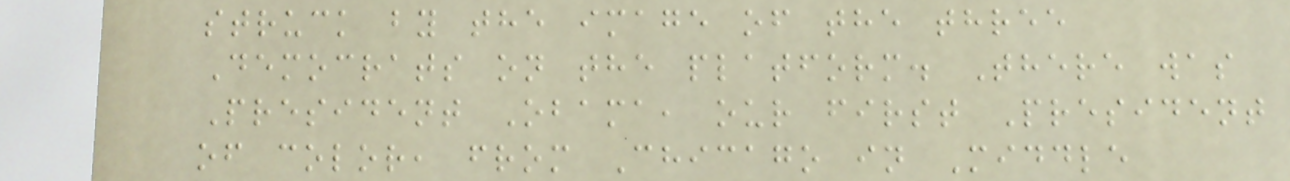struck by the image of the three
Democrats on the platform. There was
President Obama, our first President
of color, from Chicago in Middle
